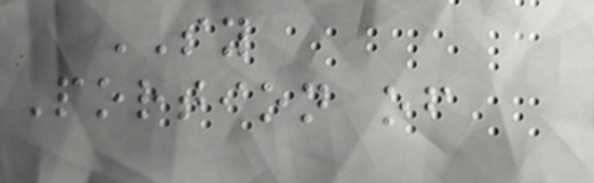SY
Portion of
